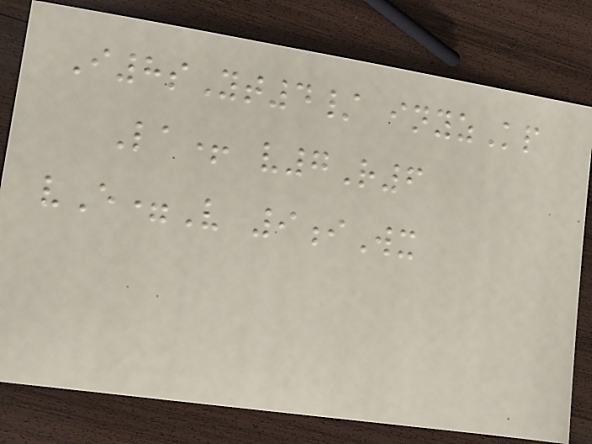I8sYt4/ inyzKp
La+ v7R6
vE=V 9iWx
